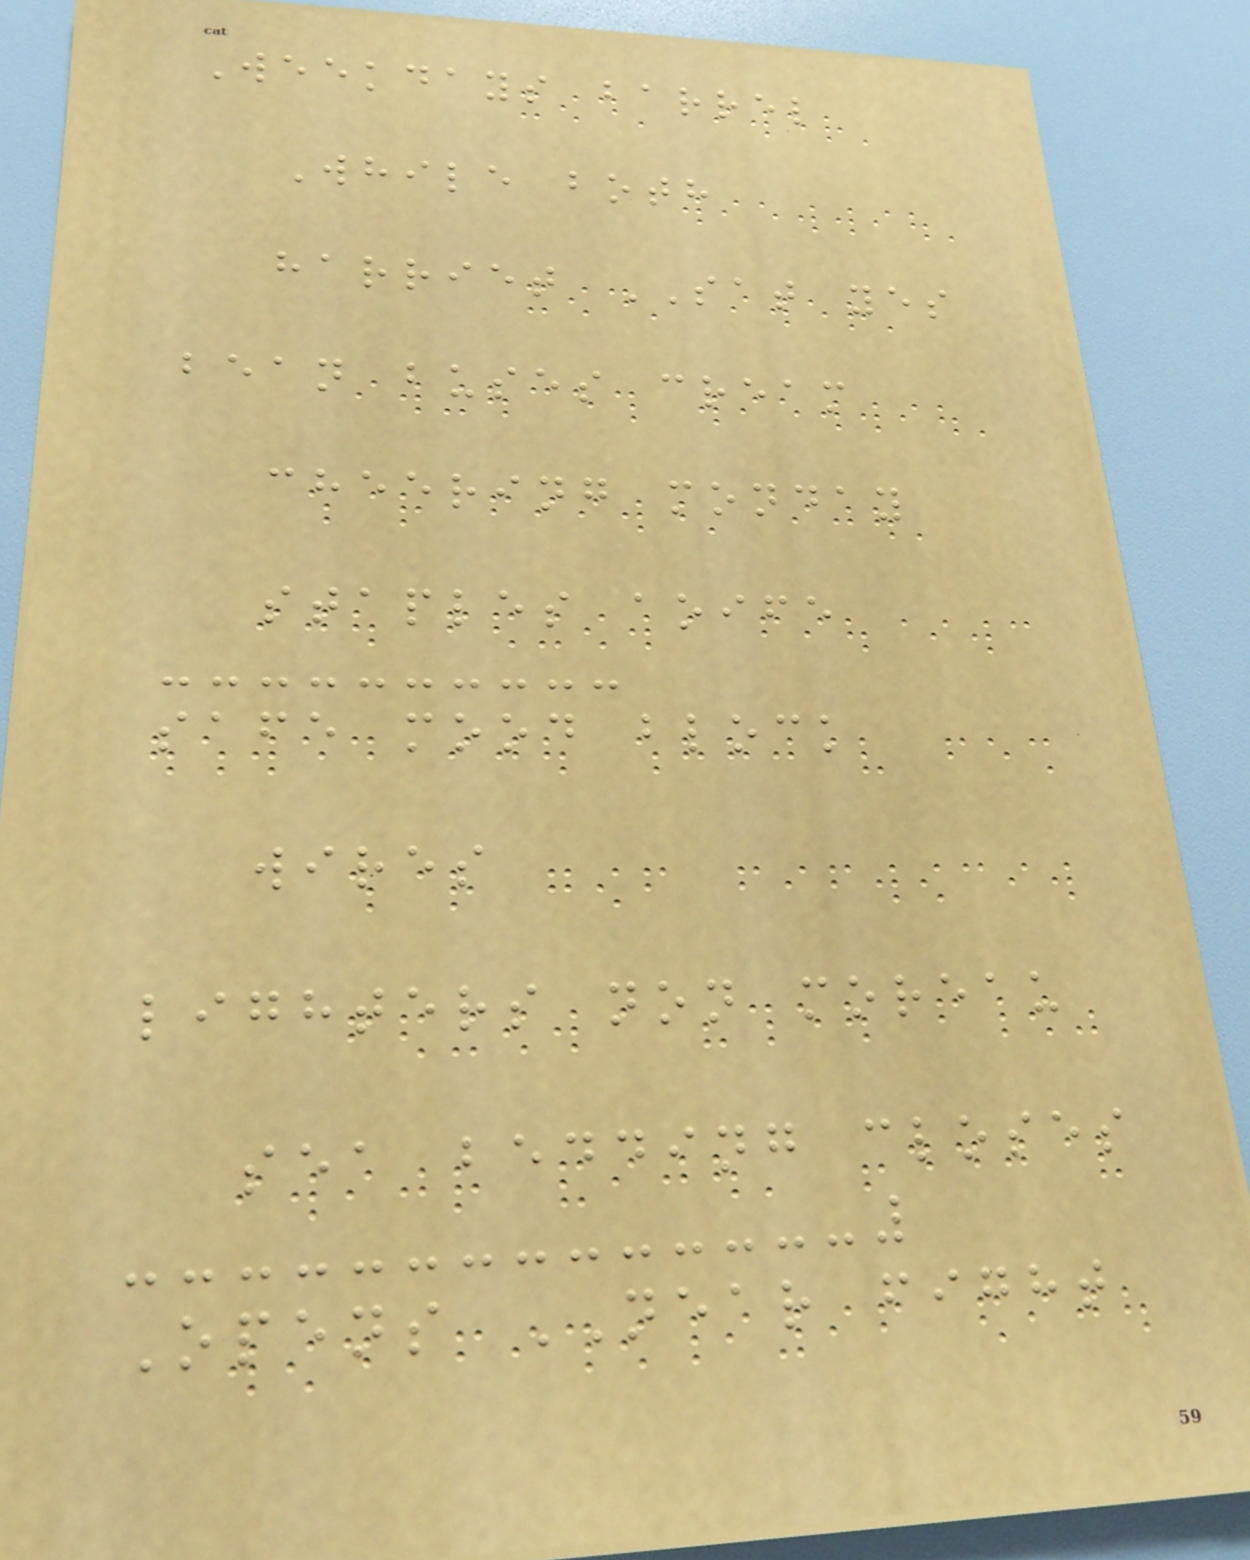Weekdays barrel
While both
harriet SAT yes
bean buses cream
cheering monday
staples aoife
safe mood block
wires
lighters non moreau
sea bedding closes
Opens NEAR fight
